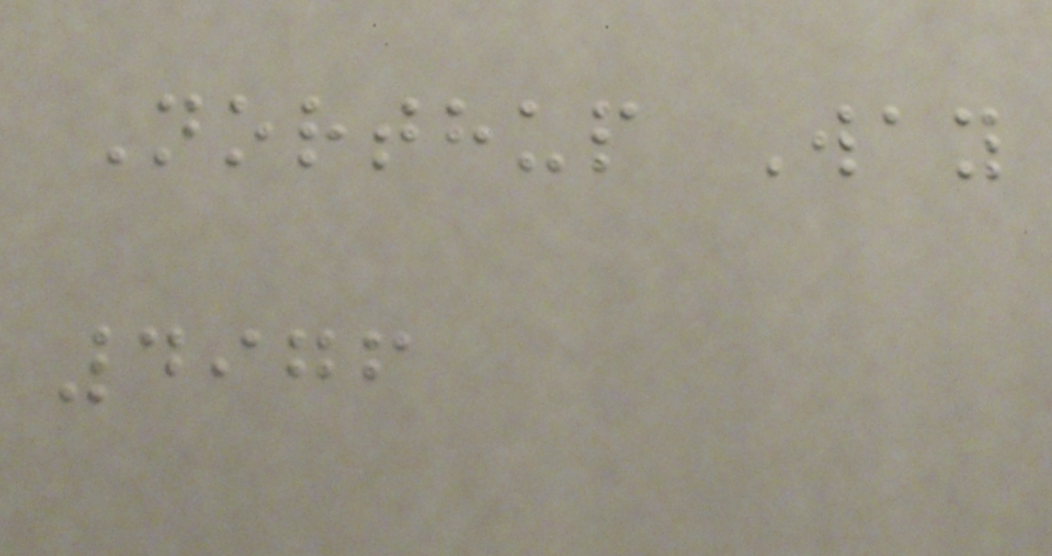Northup Way
4976
